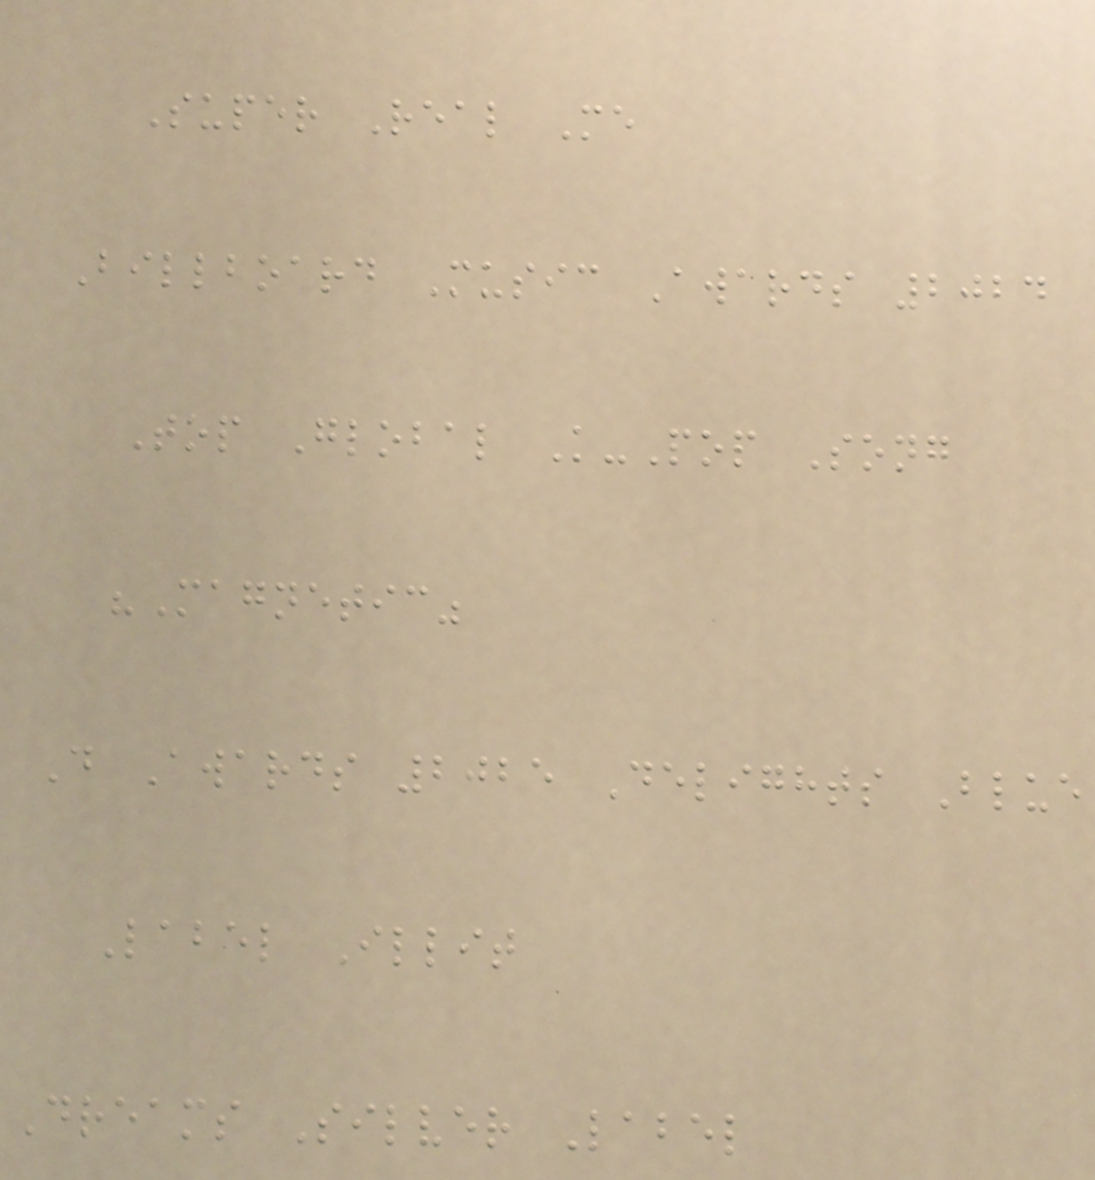Super Real Me
Billboard Music Awards 2024
Top Global K-Pop Song
"Magnetic"
D Awards 2025 Delights Blue
Label Illit
Dreams Silver Label
